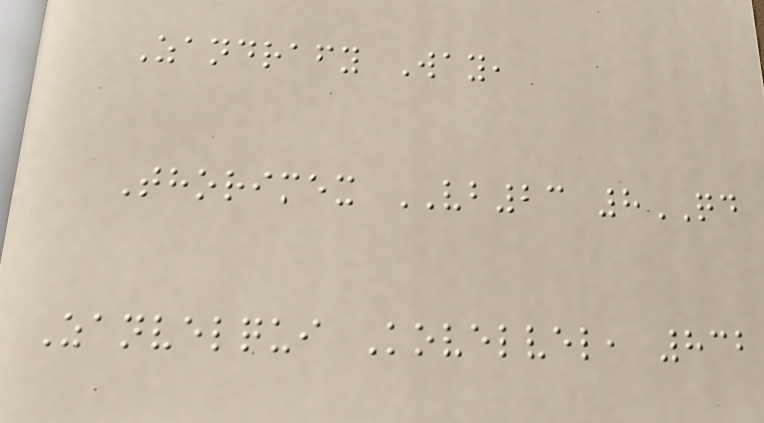Zandrafy Way,
Thorimex VB23 8QD
Zanvelqui Kovelvel, 832
